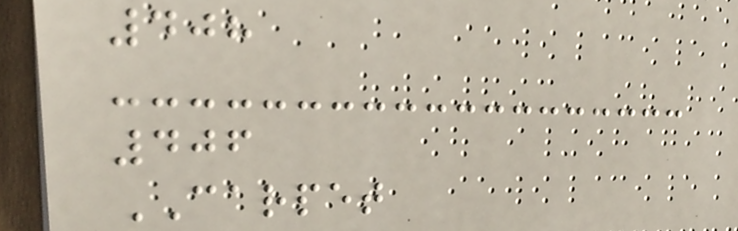408
406
CARPET
